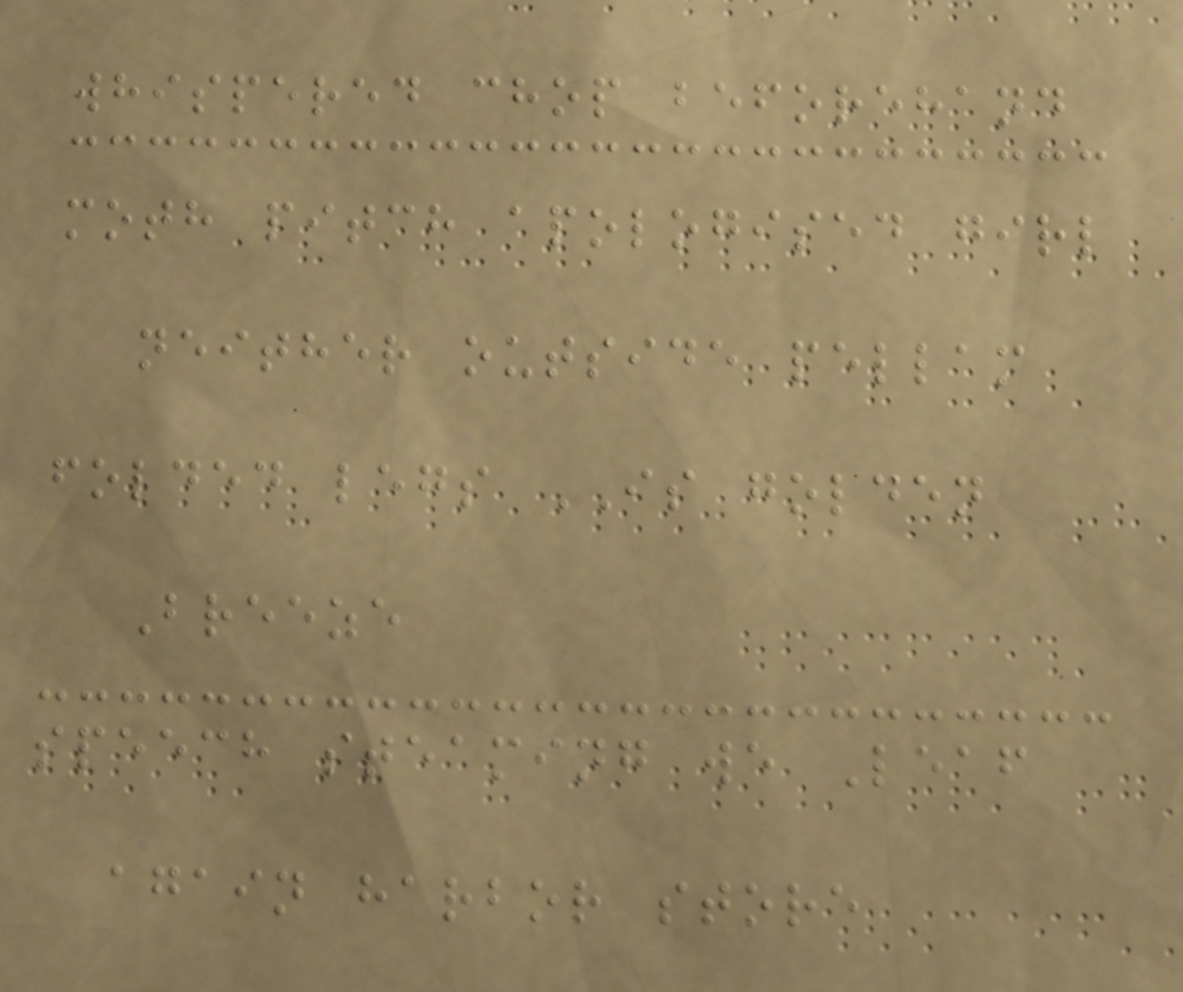whispered chop beforehand
moth pitch apologised girl
neither outside pellam
folded legs IS golden
Breeze
speech steaming we Leaf
again harbor store
